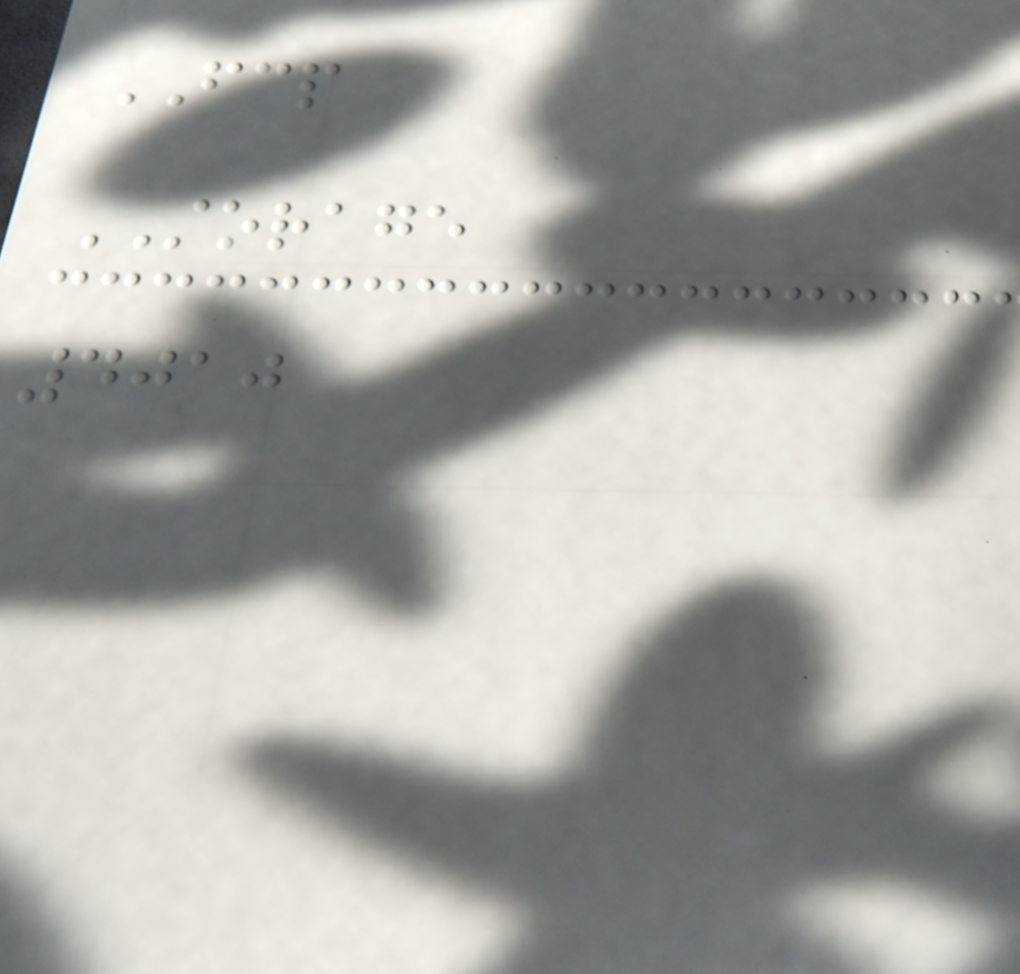FCP
STORAGE
4010
